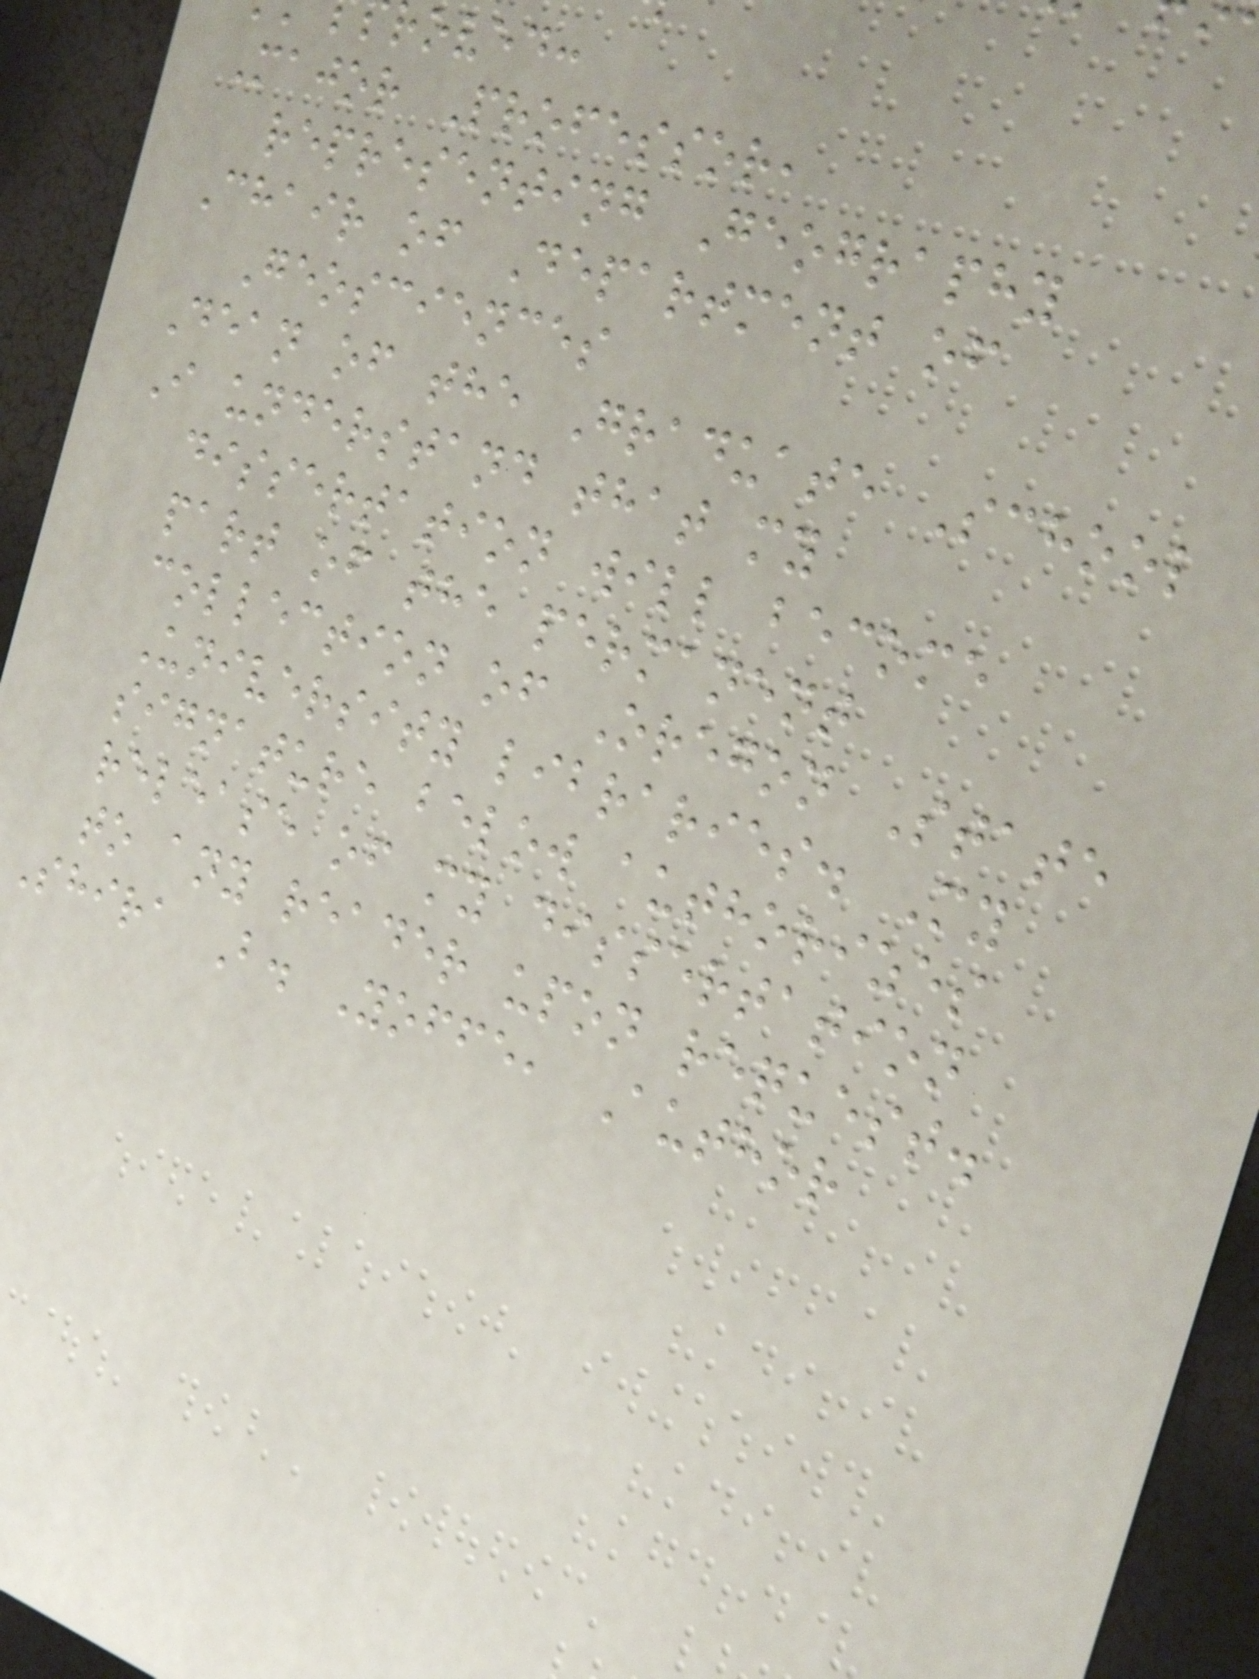roved:
Major Professor,
representing Geography
Chair of Department of
Geosciences
Dean of the Graduate School
I understand that my
dissertation will become
part of the permanent
collection of Oregon State
University libraries. My
signature below authorizes
release of my dissertation
to any reader upon request.
Shira B. Yoffe, Author
